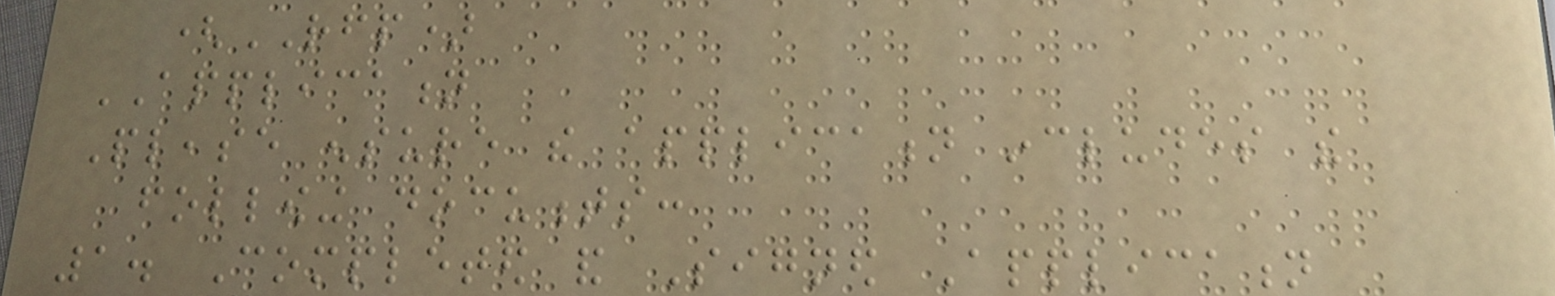(RFP)
APPLICATION
Please ensure the application includes the
following documents:
1. Completed and Signed Application
